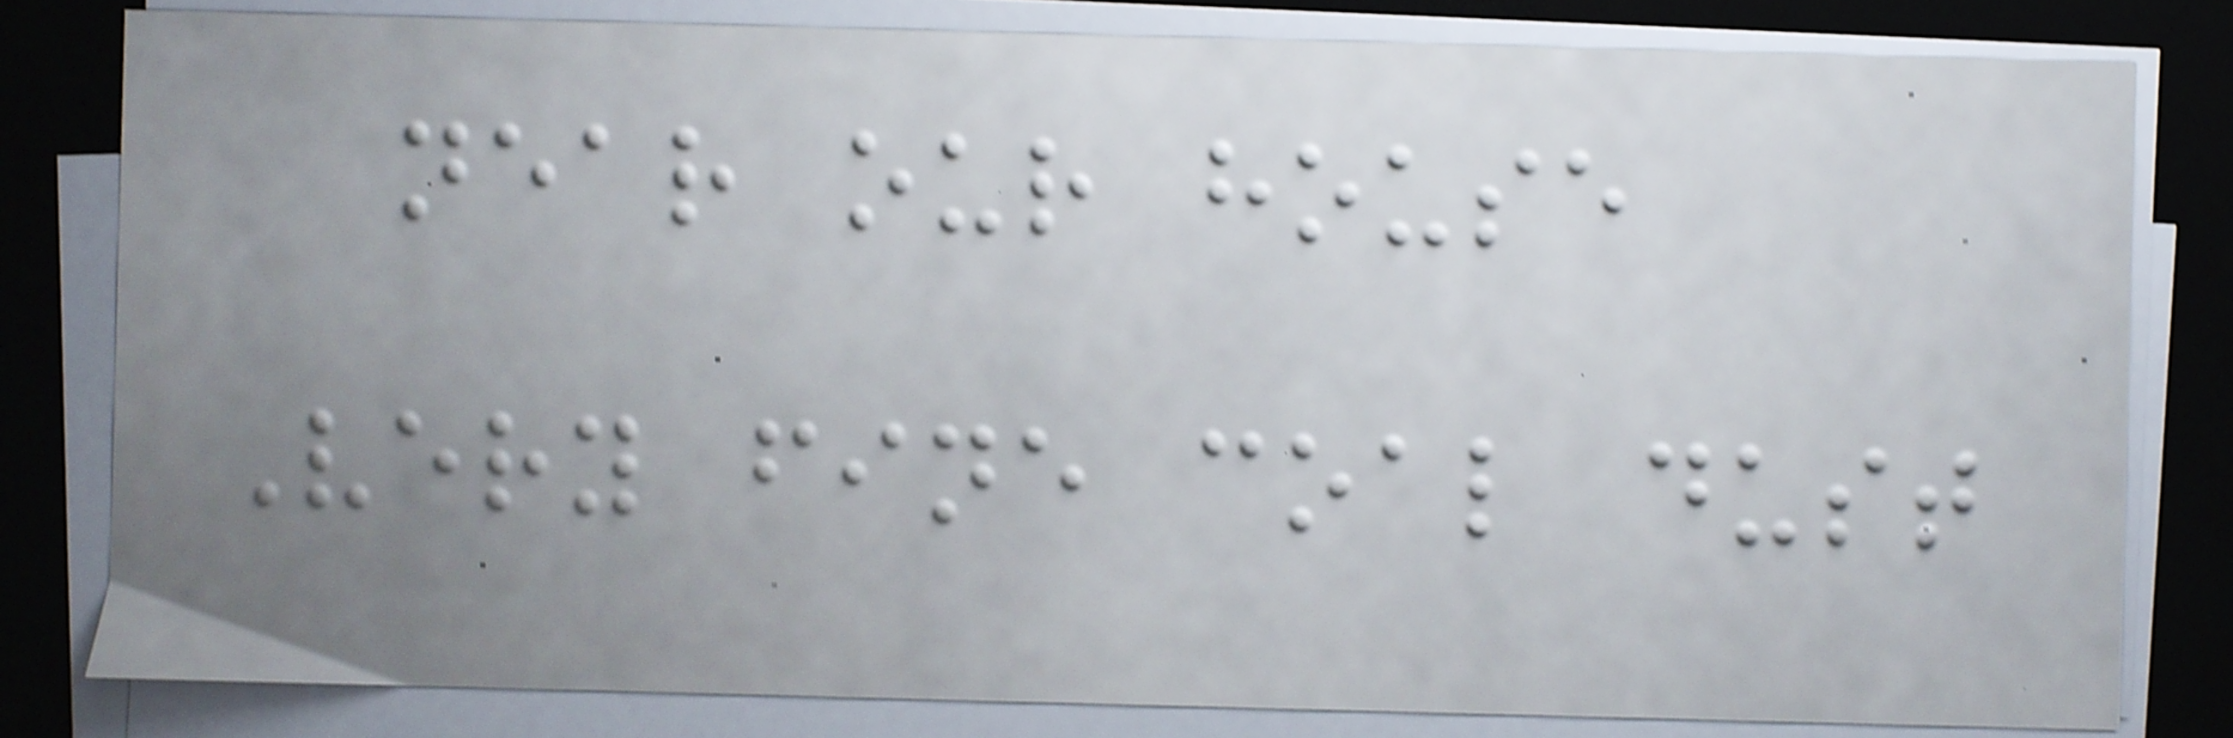near our house
Very fine coal dust
